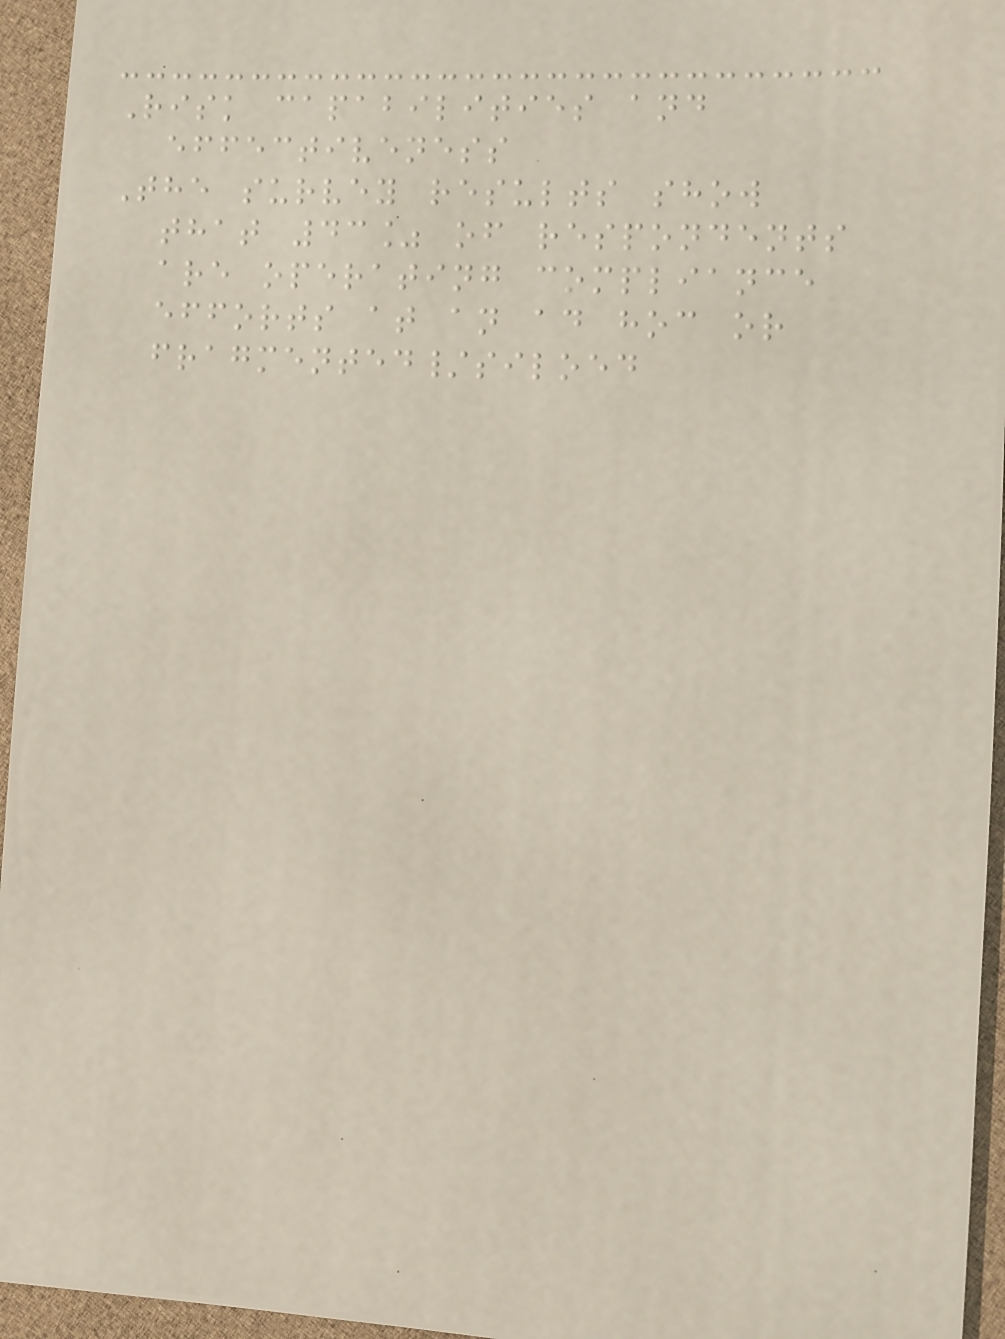Risk capabilities and
effectiveness
The survey results show
that 43% of respondents
are operating compliance
efforts at an ad hoc or
fragmented/siloed
